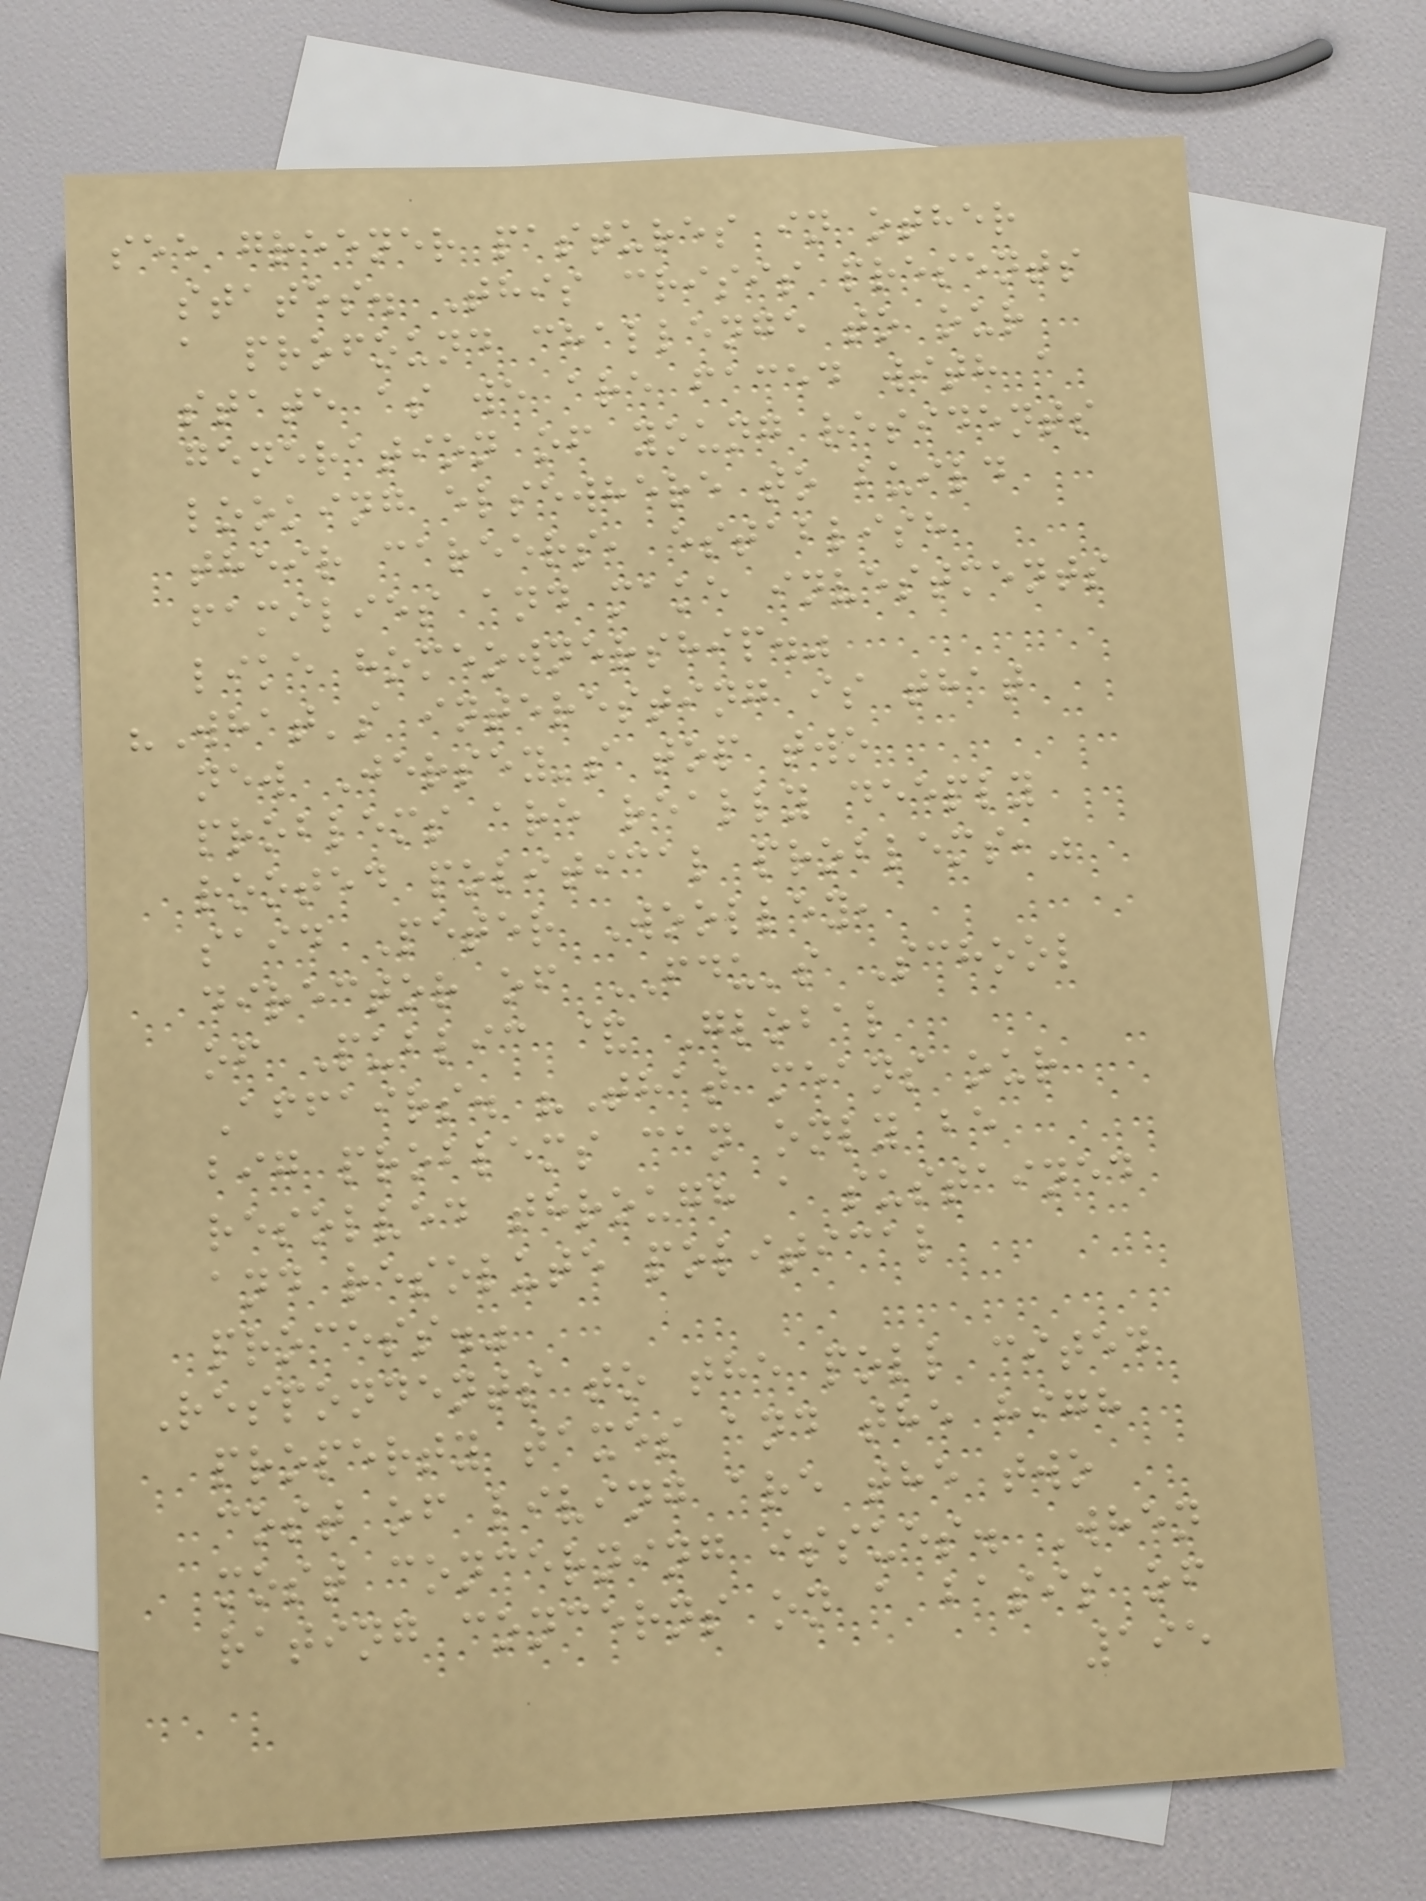see greener pastures in other
states. This crisis presents
a profound challenge to our
state as we are faced with a
generation of young residents
looking elsewhere to build
their careers, establish
families and make investments
like homeownership."
"What's interesting is that
new Jersey's top two
problems are really deeply
rooted political problems,"
said Peter Woolley,
director of FDU's School
of Public & Global
Affairs. "That means our
big problems can only be
resolved through a sustained
and resolute political
process."
Respondents to the poll cited
property taxes and the high
cost of living are the two
most concerning issues. When
rating concerns on a basis of
195
